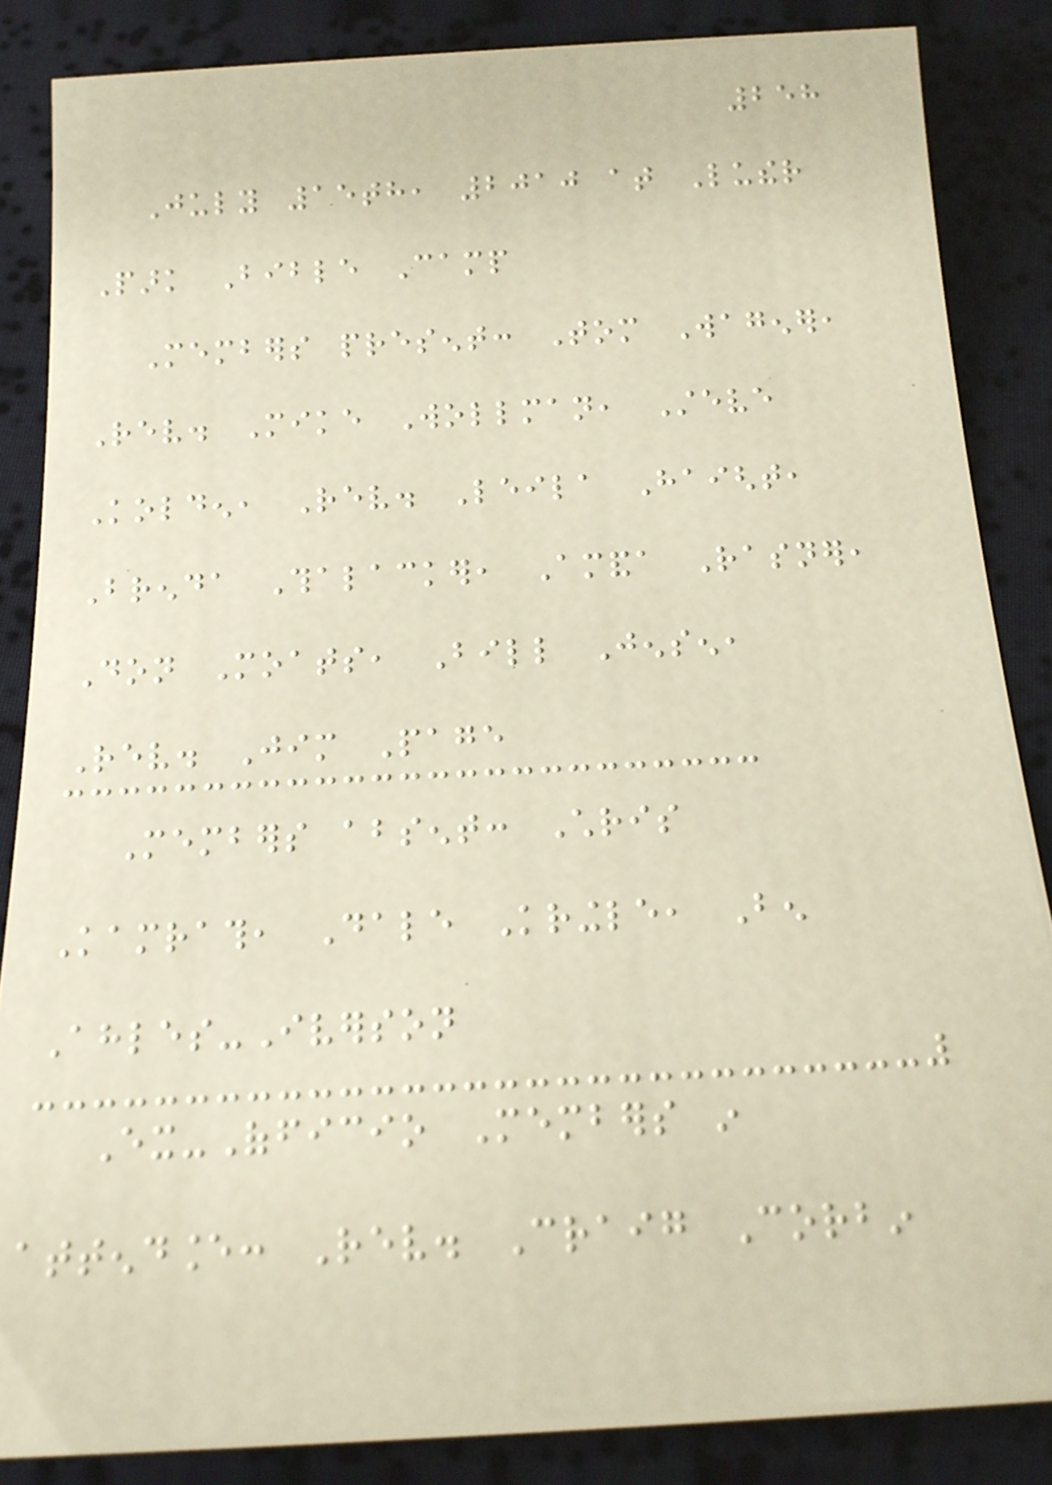258
July 15th, 2010 at Luther
Park Bible Camp
Members present: Tom Wagener,
Rev. Mike Wollman, Steve
Kolden, Rev. Leila Haight,
Brenda Thalacker, Amanda Rasner,
Don Moats, Bill Jensen,
Rev. Jim Page
Members absent: Chris
Kamrath, Dale Kringle, Ben
Ahles-Iverson
Ex-Officio Members in
attendance: Rev. Craig Corbin
